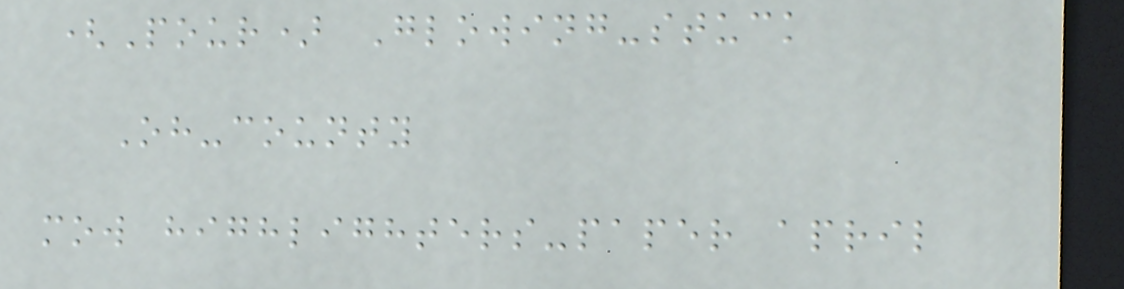(Pour) Glowing-stuck
Oh-county
mow highlighters-paper april
